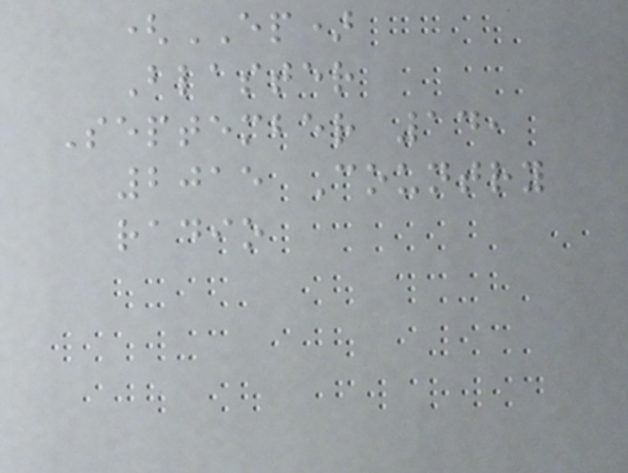(EP)
Blaster
September 14,
2015 Country
radio
